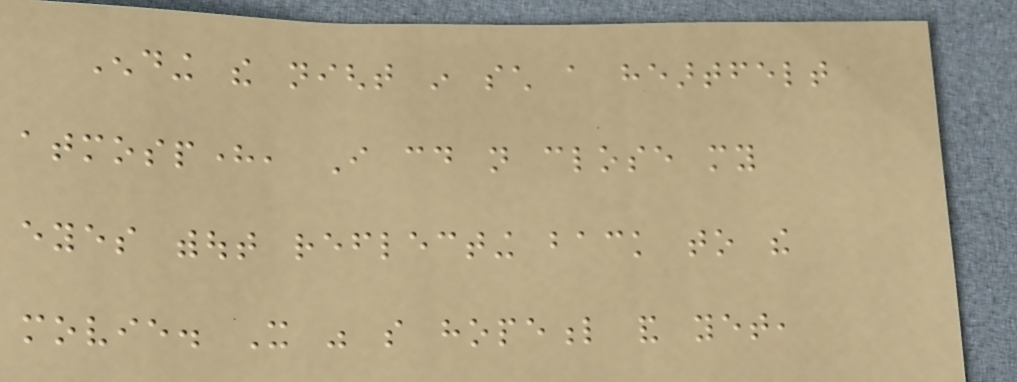Ending the night in such a heartfelt
atmosphere, I could not close my
eyes without reflecting back to the
movie. It was so hopeful and yet,
